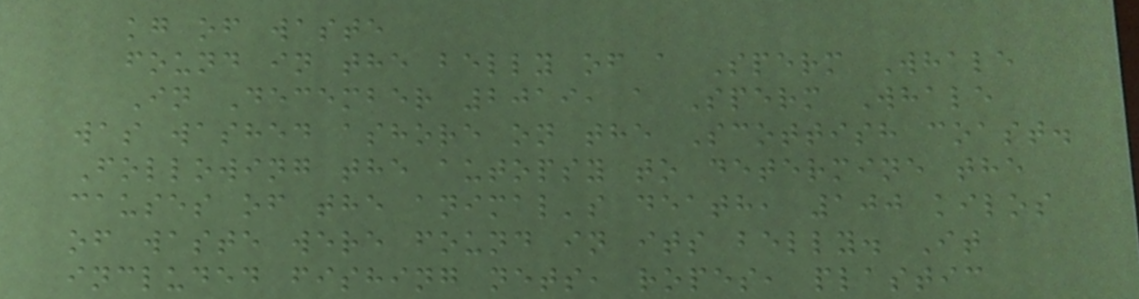kg of waste
found in the belly of a Sperm Whale
In December 2019, a Sperm Whale
was washed ashore on the Scottish coast.
Following the autopsy to determine the
causes of the animal's death, 100 kilos
of waste were found in its belly. It
included fishing nets, ropes, plastic
